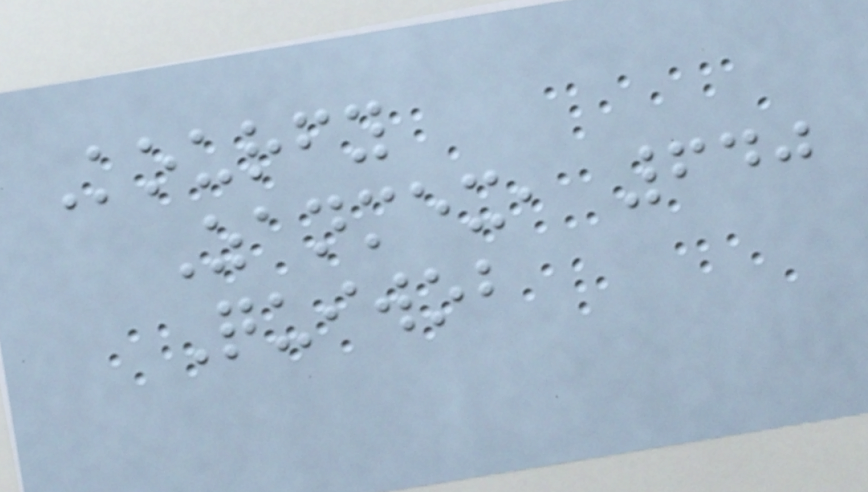Kourfy
Zanmex, 640
Quiwob
